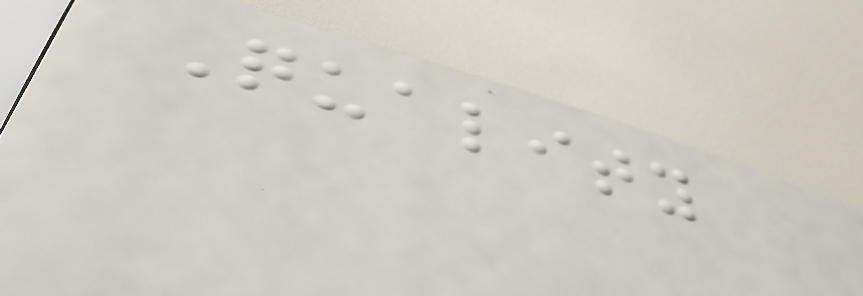Quality
